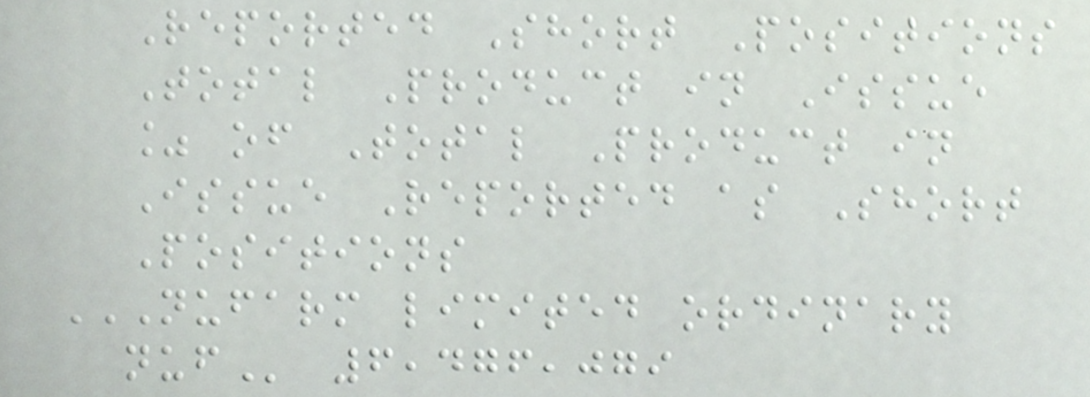Reported Short Positions
Total Product in Issue
% of Total Product in
Issue Reported as Short
Positions
NUFARM LIMITED ORDINARY
NUF 6,476,079
